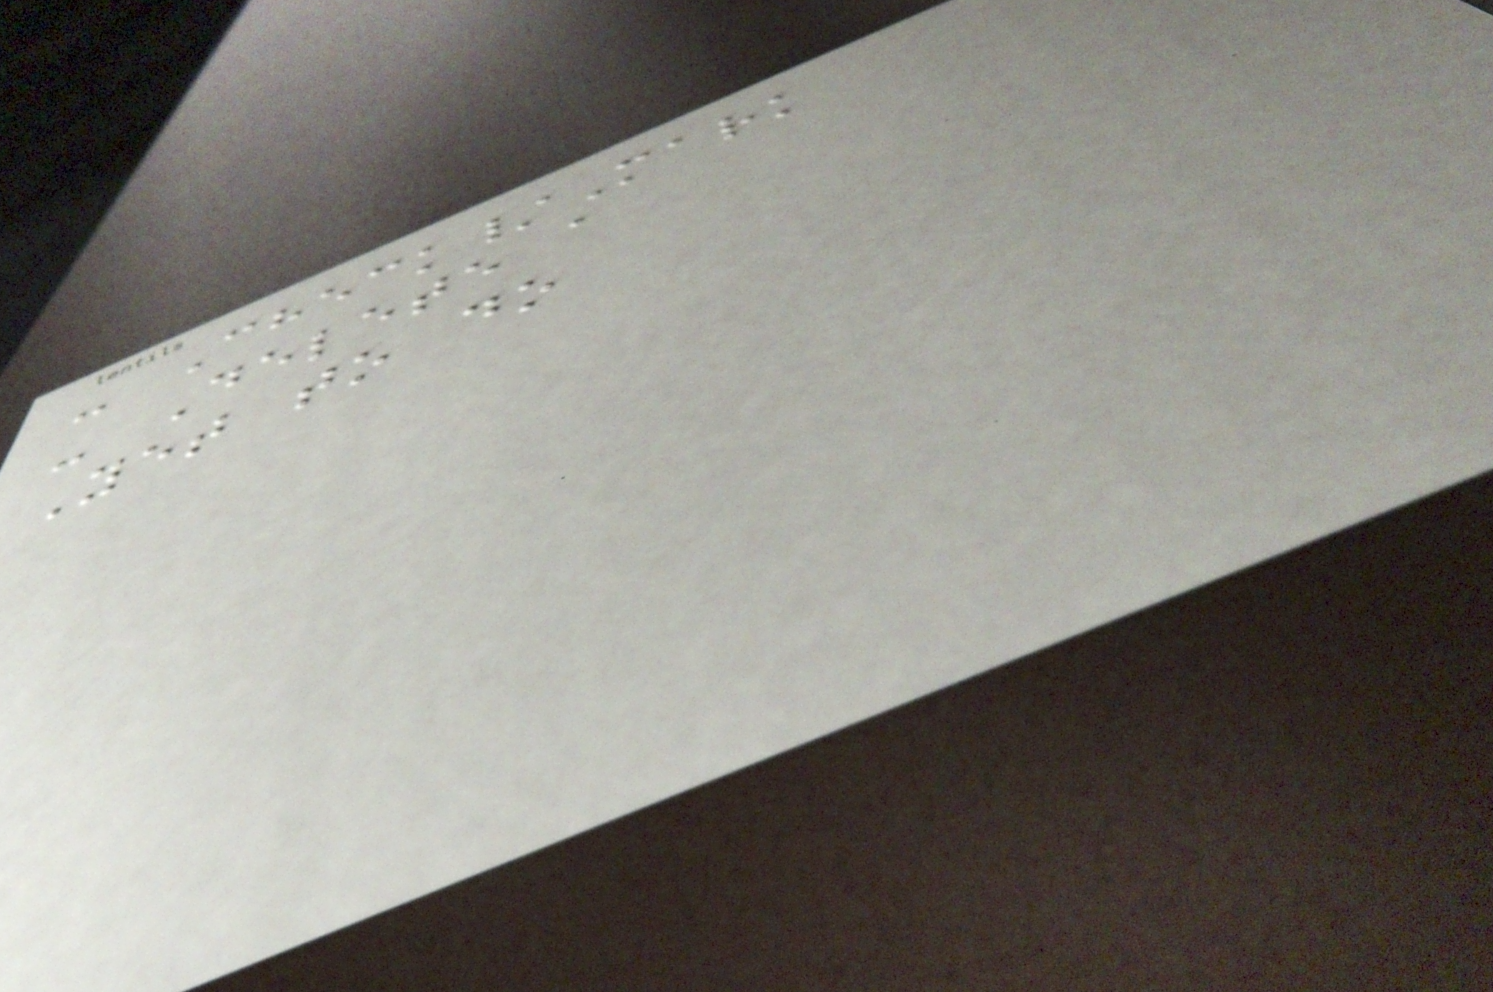- Check/Mark
- Delete a
Yet to do
